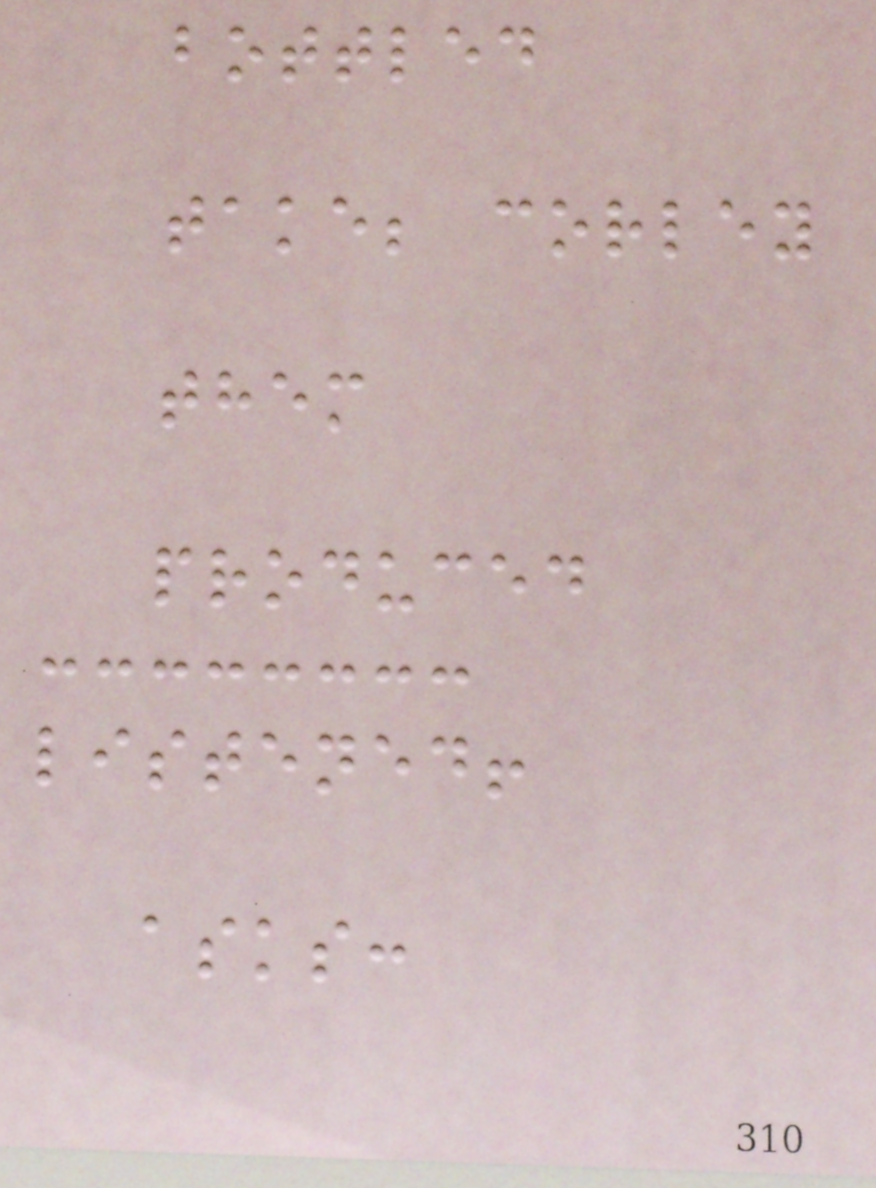bottled
take; corley
them
produced
listened!
asks:
